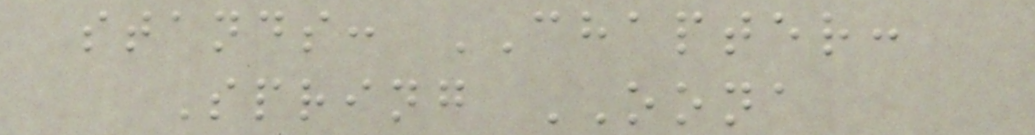stands: CHAPTER:
Spring OONA
